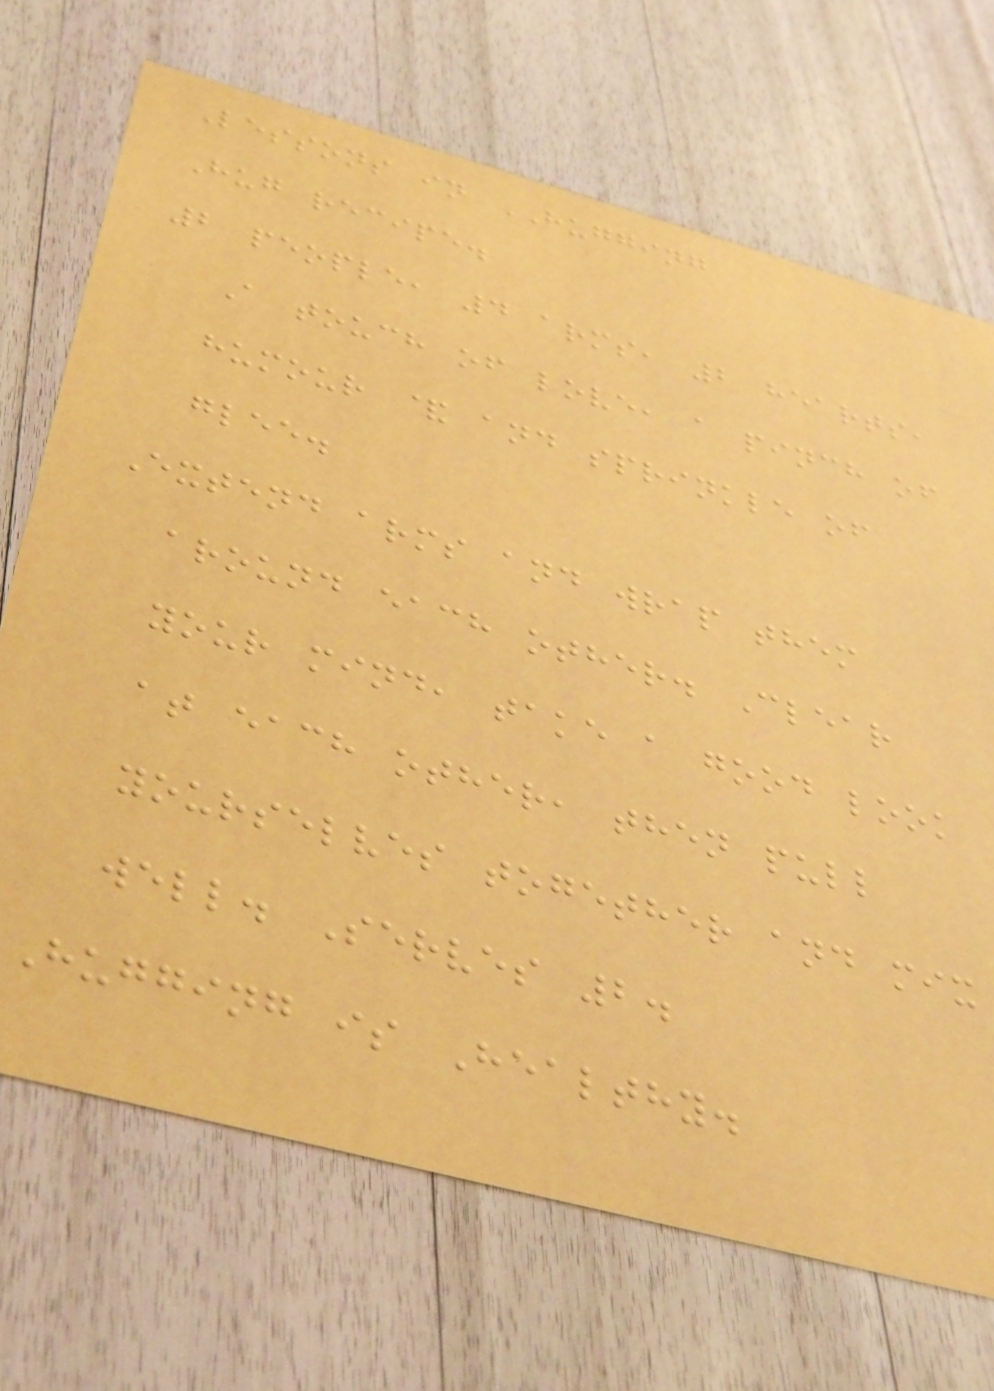Lessons in HUGGING
Hug recipe.
2 people, 4 arms, 2 hearts,
A touch of love, a pinch of
humour & and sprinkle of
glee.
Extend arms and wrap them
around each other. Clear
your mind, take a good look
at each other, then pull
yourselves together and mix
well. Serves 2.
Hugging is Healthy.
